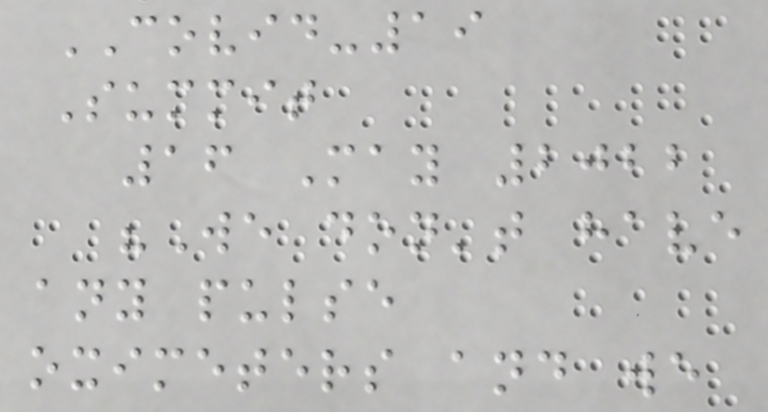COVID-19
Summit
16 May 2022
"We don't have
any pulse
oximeters and we
